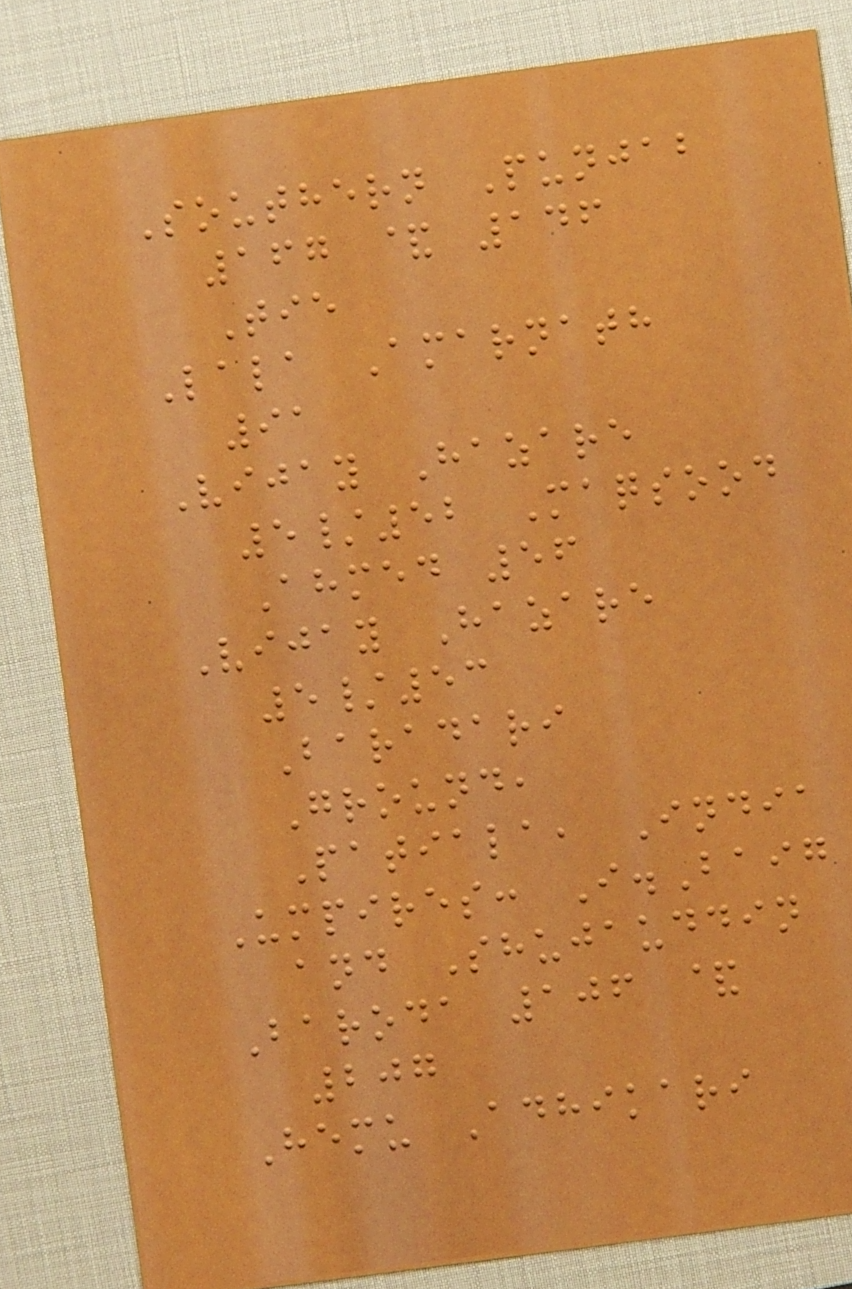Southern Punjab
167 & 146
Tie
Lala Amarnath
91
Vijay Hazare
5/52 Maqsood
Ahmed 56
Vijay Hazare
5/53
Baradari
Ground,
Patiala, India
Umpires: I.Baig
and Shujauddin
Baroda 106 &
207
Hemu Adhikari
